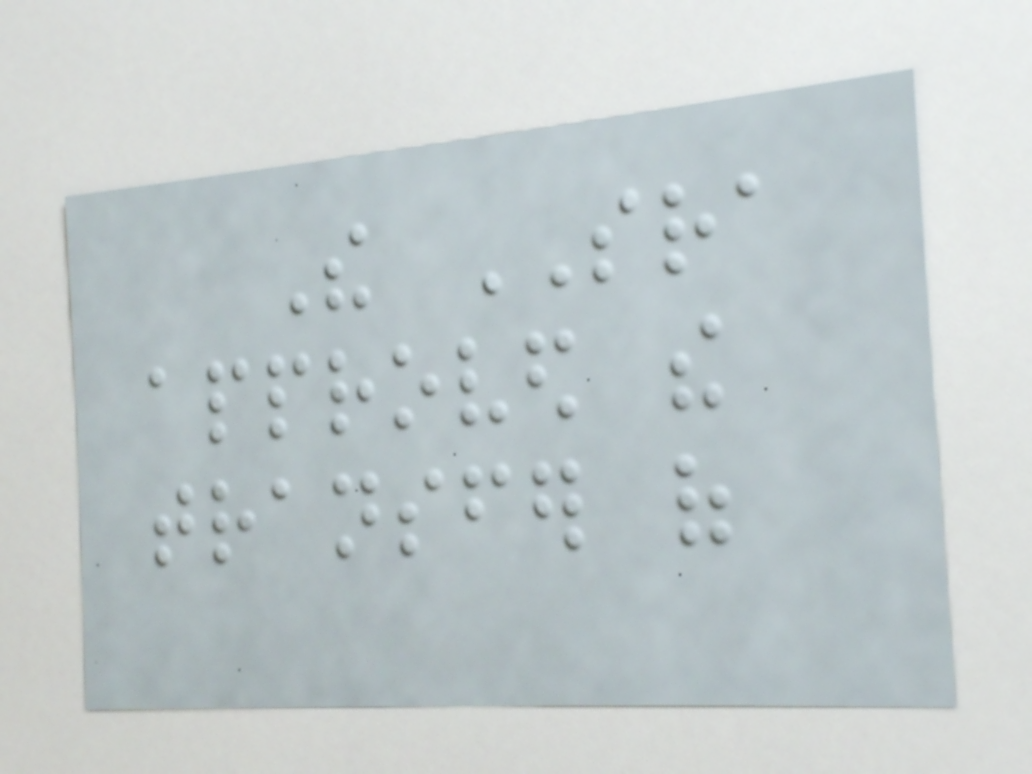The SRA
approved the
transfer of
